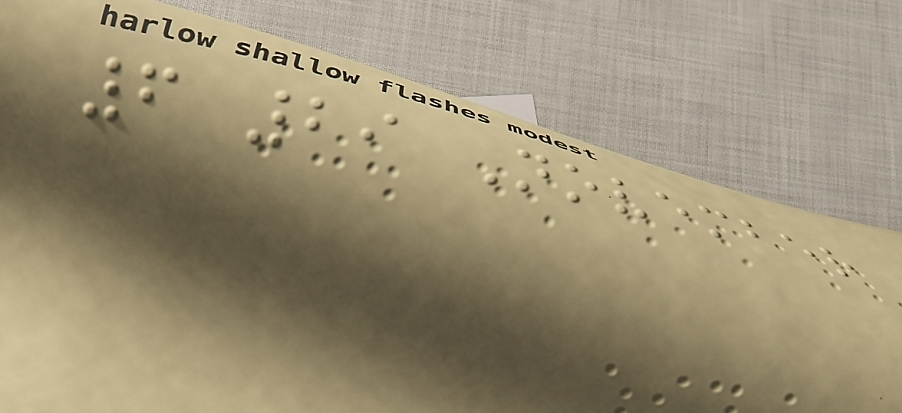6 29 November
